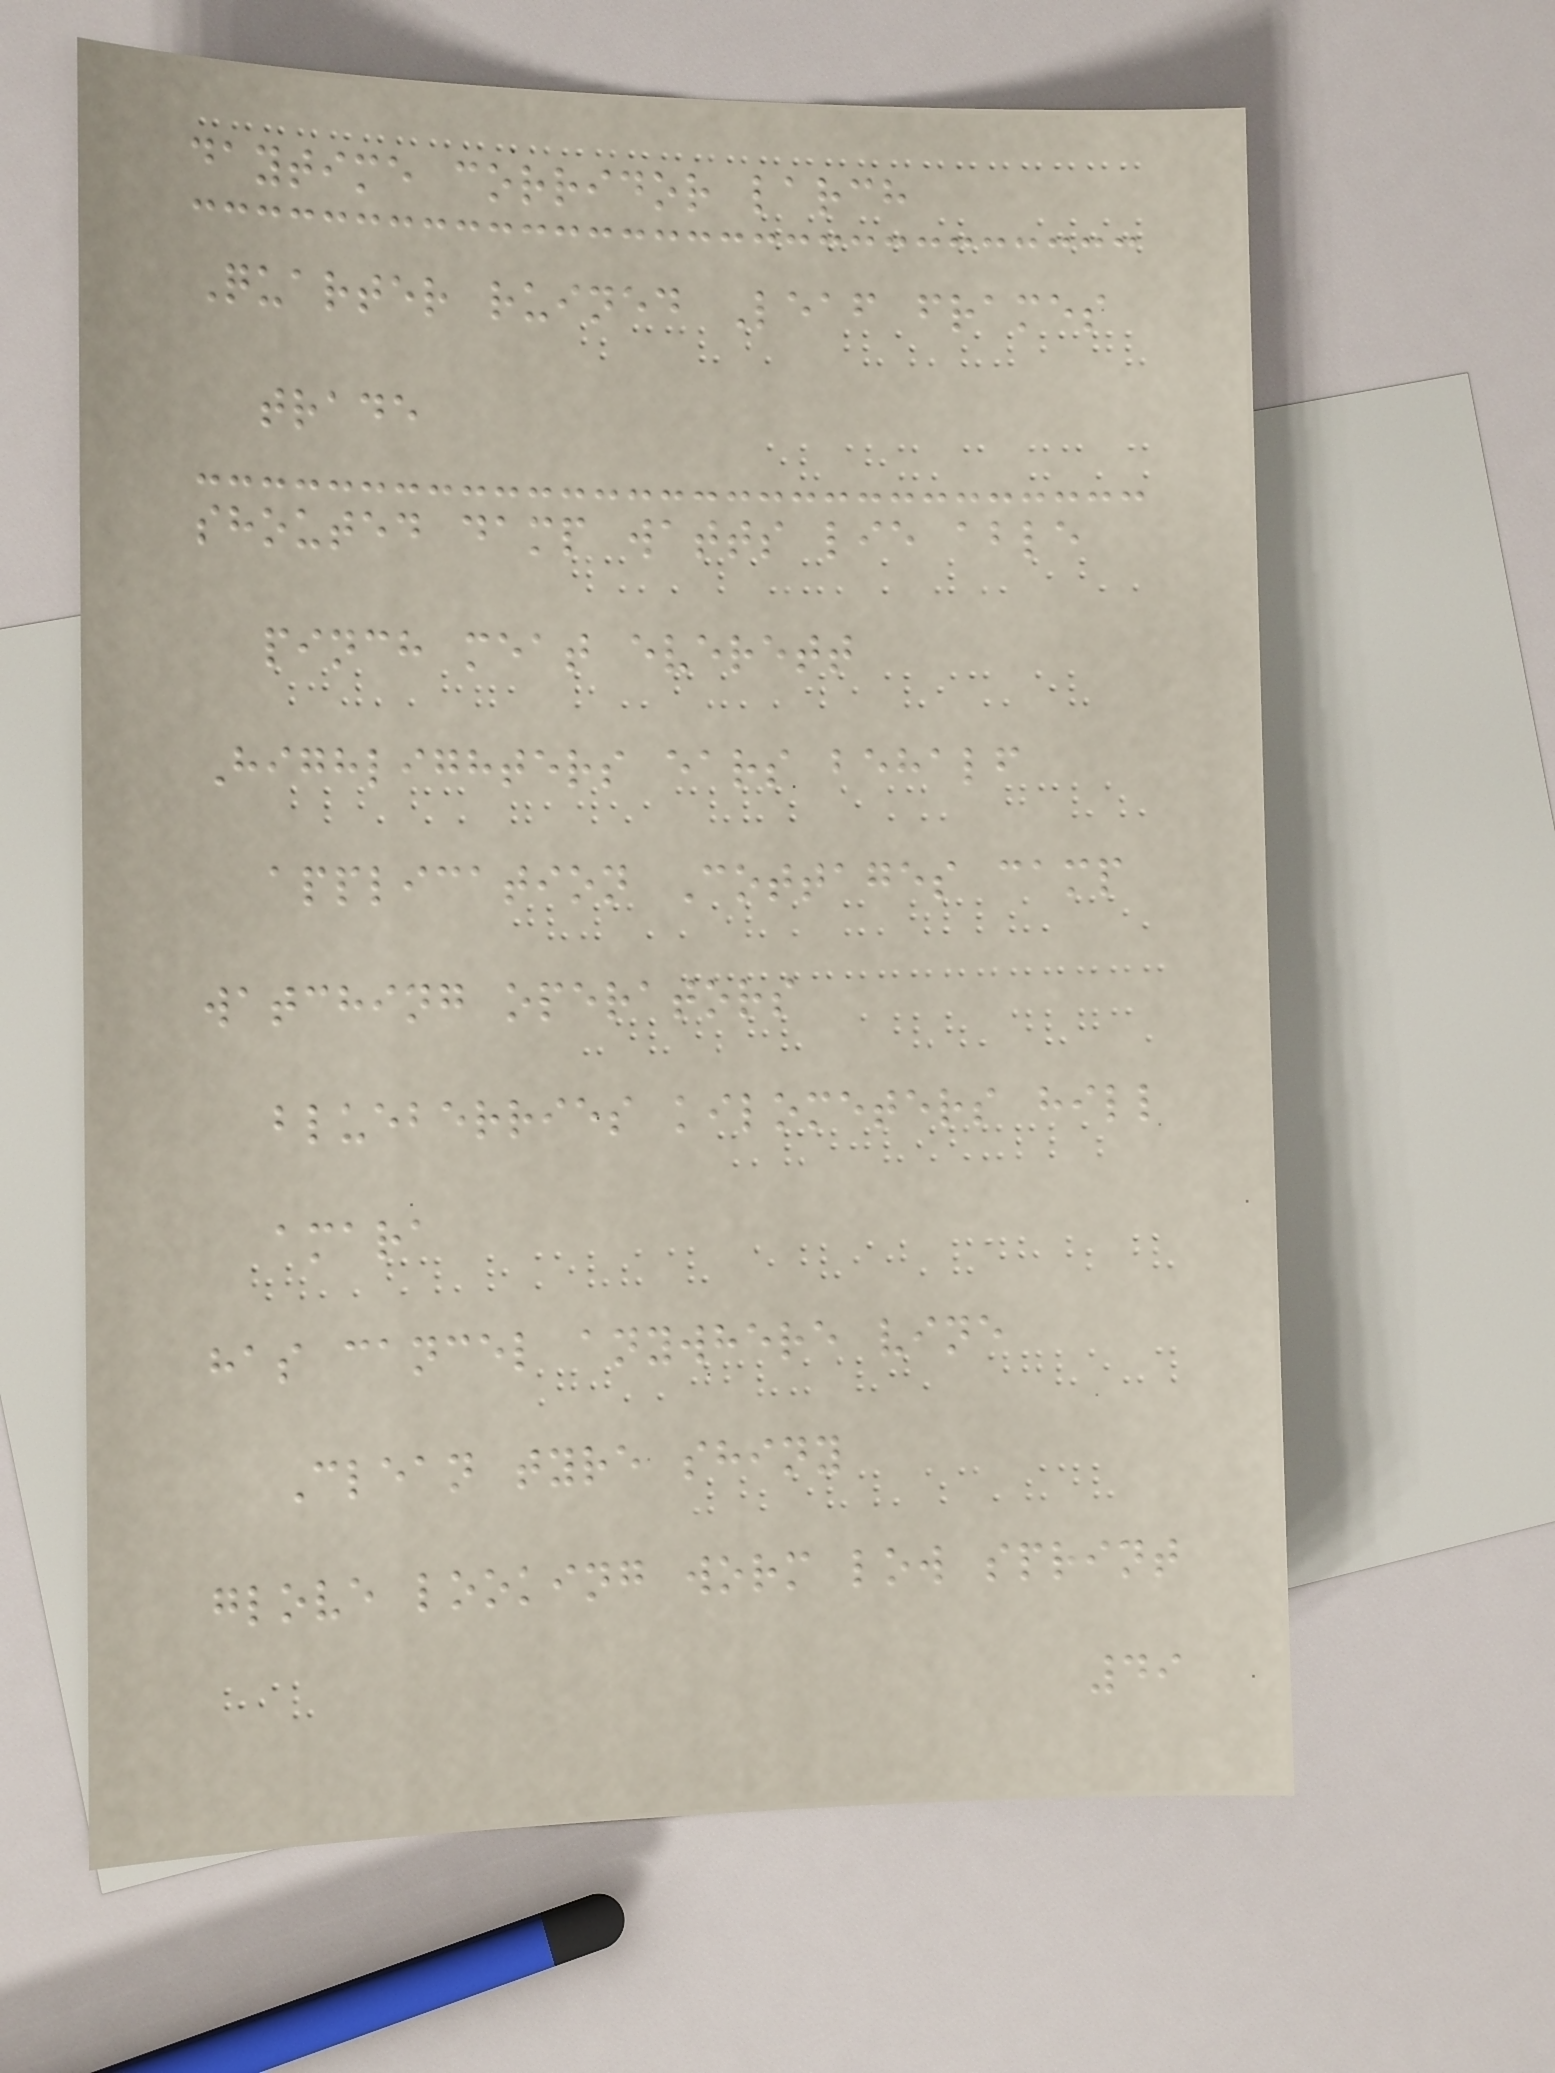daytime corridor larch
Quarter ruined Leaf frames
trade
shouted damp watts lie able
pinch meat everett
Highlighters ears behalf
application Cottages camp
watching operators
blueberries kilometers hill
amara
has cancel anywhere vine
Clean tyre shiny
glove looking worm low sprint
49
